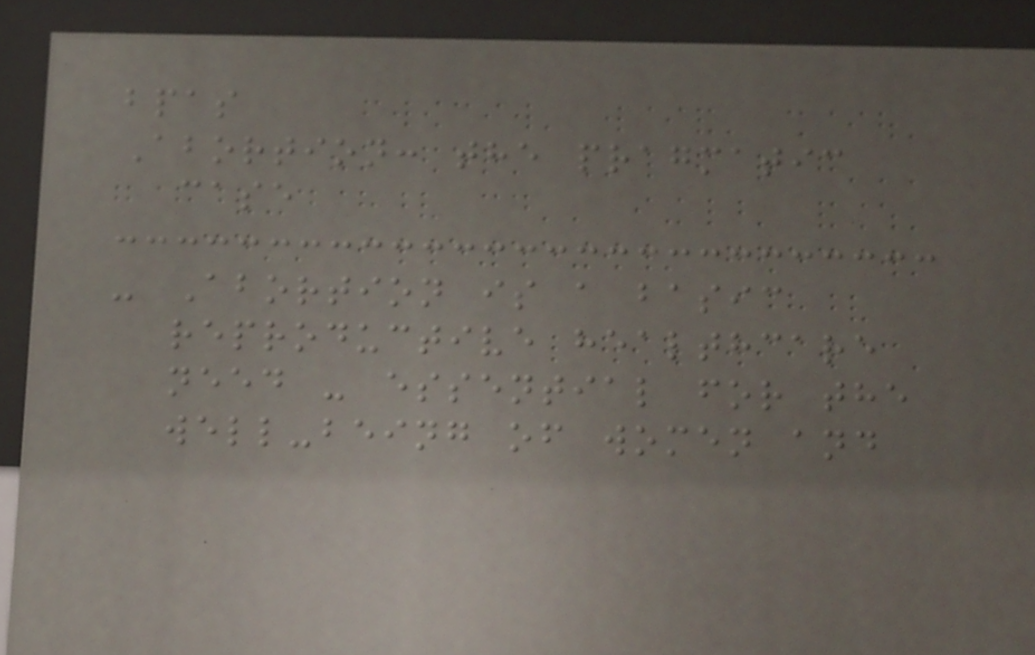bpas
Abortion: the pragmatic
case
- Abortion is a basic
reproductive healthcare
need - essential for the
well-being of women and
